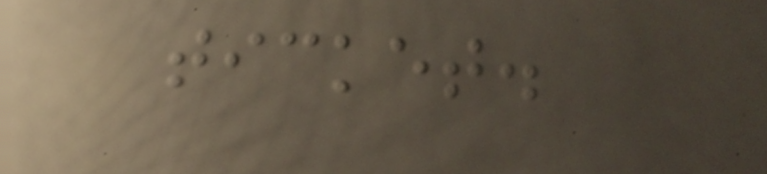ticket.
